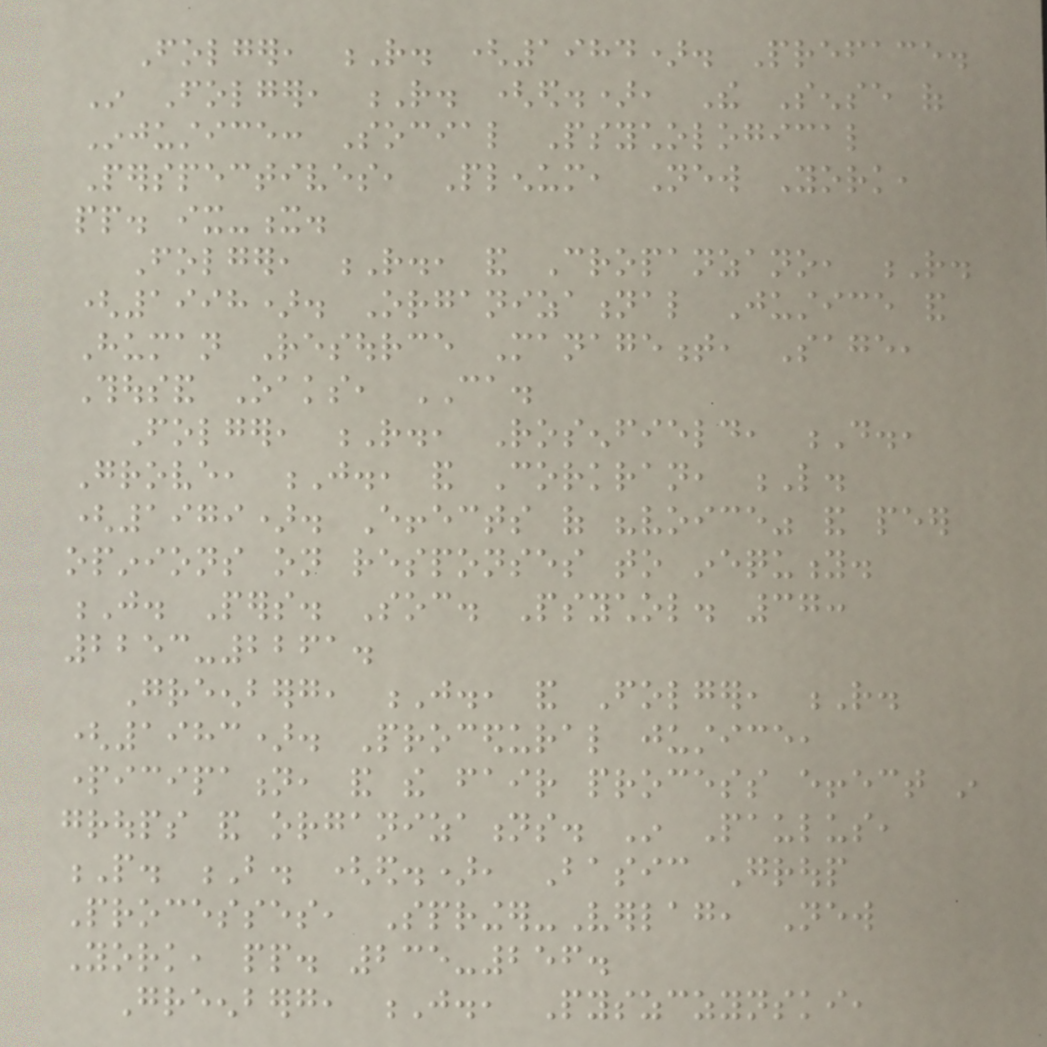Folger, R. (1984). Preface.
In Folger, R. (ed.), The Sense of
Injustice: Social Psychological
Perspectives, Plenum, New York,
pp. ix-x.
Folger, R., and Cropanzano, R.
(1998). Organizational Justice and
Human Resource Management, Sage,
Thousand Oaks, CA.
Folger, R., Rosenfield, D.,
Grove, J., and Corkran, L.
(1979). Effects of "voice" and peer
opinions on responses to inequity.
J. Pers. Soc. Psychol. 37:
2253-2261.
Greenberg, J., and Folger, R.
(1983). Procedural justice,
participation, and the fair process effect in
groups and organizations. In Paulus,
P. B. (ed.), Basic Group
Processes, Springer-Verlag, New
York, pp. 235-256.
Greenberg, J., Pyszczynski,
